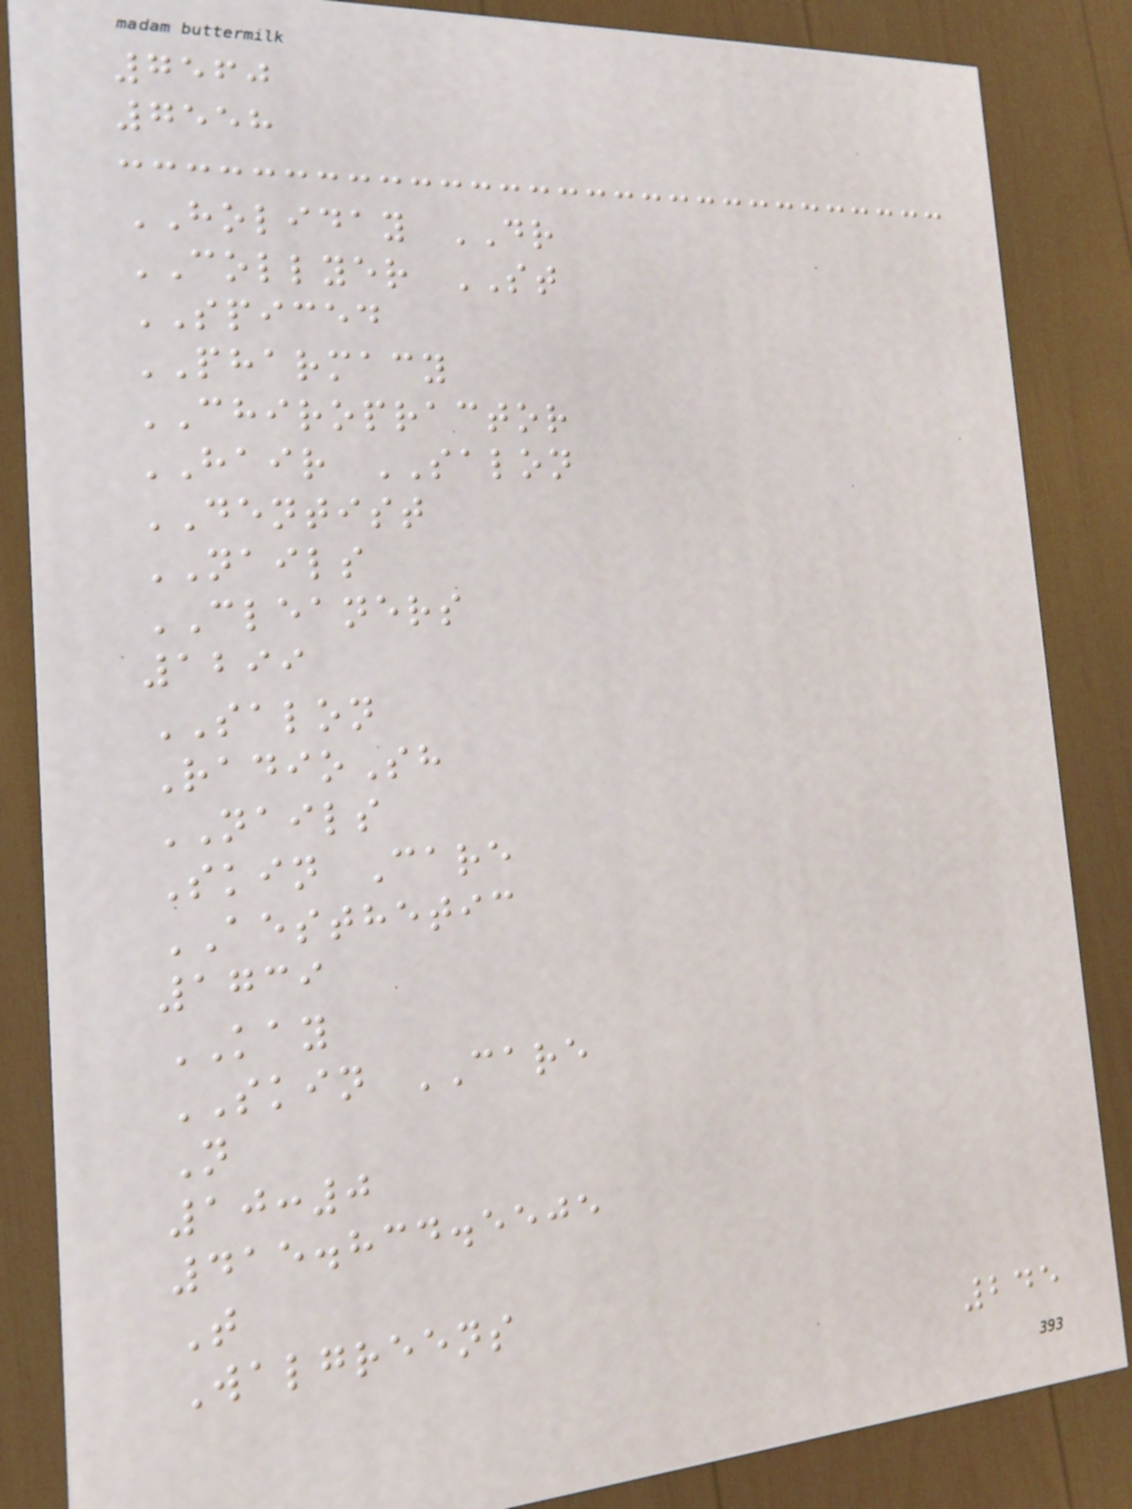7560
7558
HOLIDAY DR
COLLYER ST
SPICED
PHARMACY
CHIROPRACTOR
HAIR SALON
DENTIST
NAILS
CLEANERS
1299
SALON
RadioSh
NAILS
Skin Care
AESTHETIC
1739
KAY
SKIN CARE
N
10:0
415.834.5505
T
Walgreens
245
